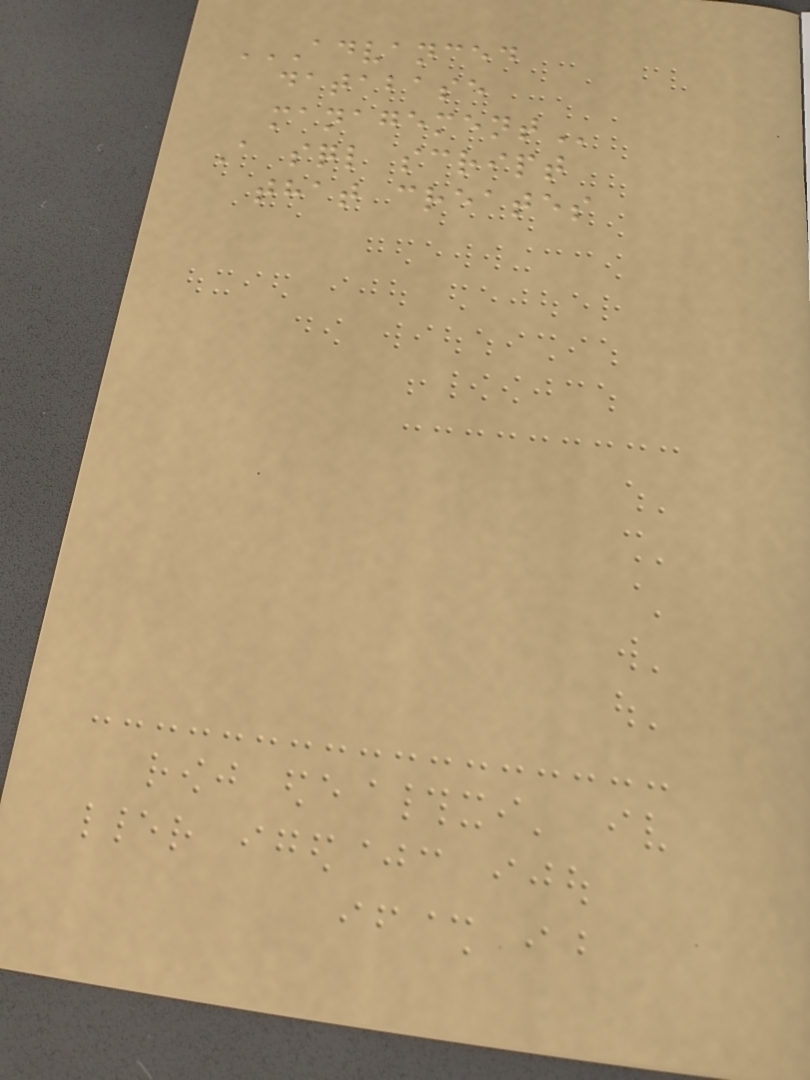ADVANCED
DATABASE
MANAGEMENT
A sql script
that creates
